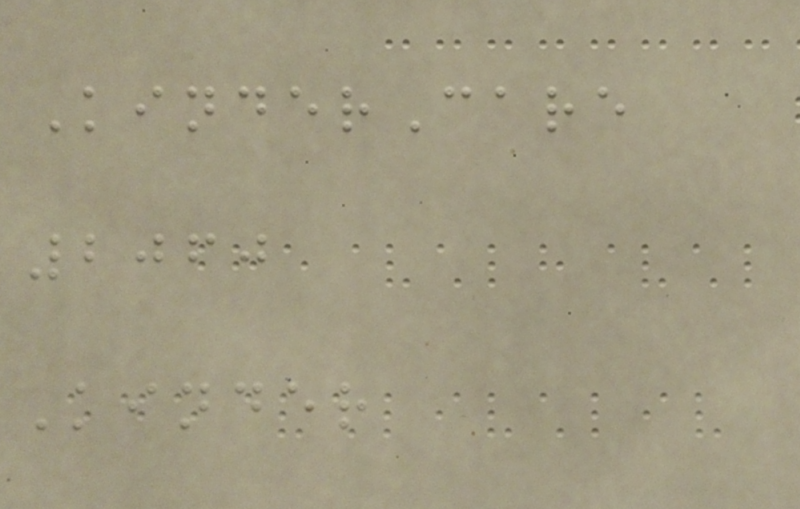KinderCare
2060
Kinder
